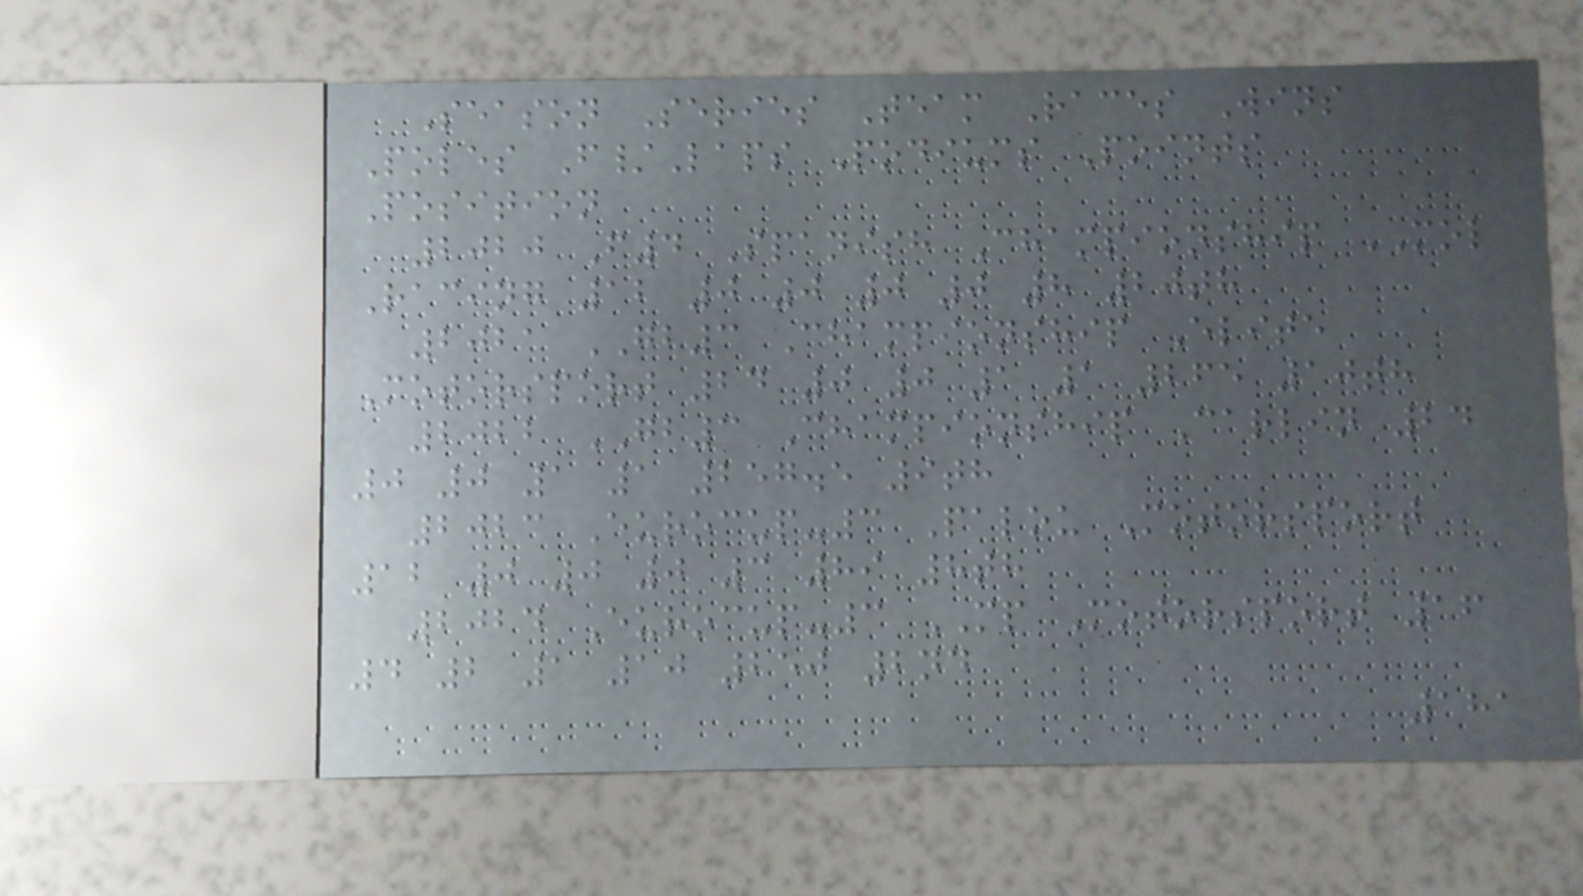Season Series Team Races Wins
Poles F/Laps Podiums Points
Position
2020 F4 Spanish Championship MOL
Racing 12 0 0 0 0 8 20th
2021 GB3 Championship Elite
Motorsport 24 0 0 1 1 265 10th
2022 GB3 Championship Carlin 24
0 0 1 1 257.5 9th
2023 Eurocup-3 Palou Motorsport
12 0 0 0 3 89 8th
2024 Eurocup-3 MP Motorsport 16
4 2 1 10 250 2nd
181
